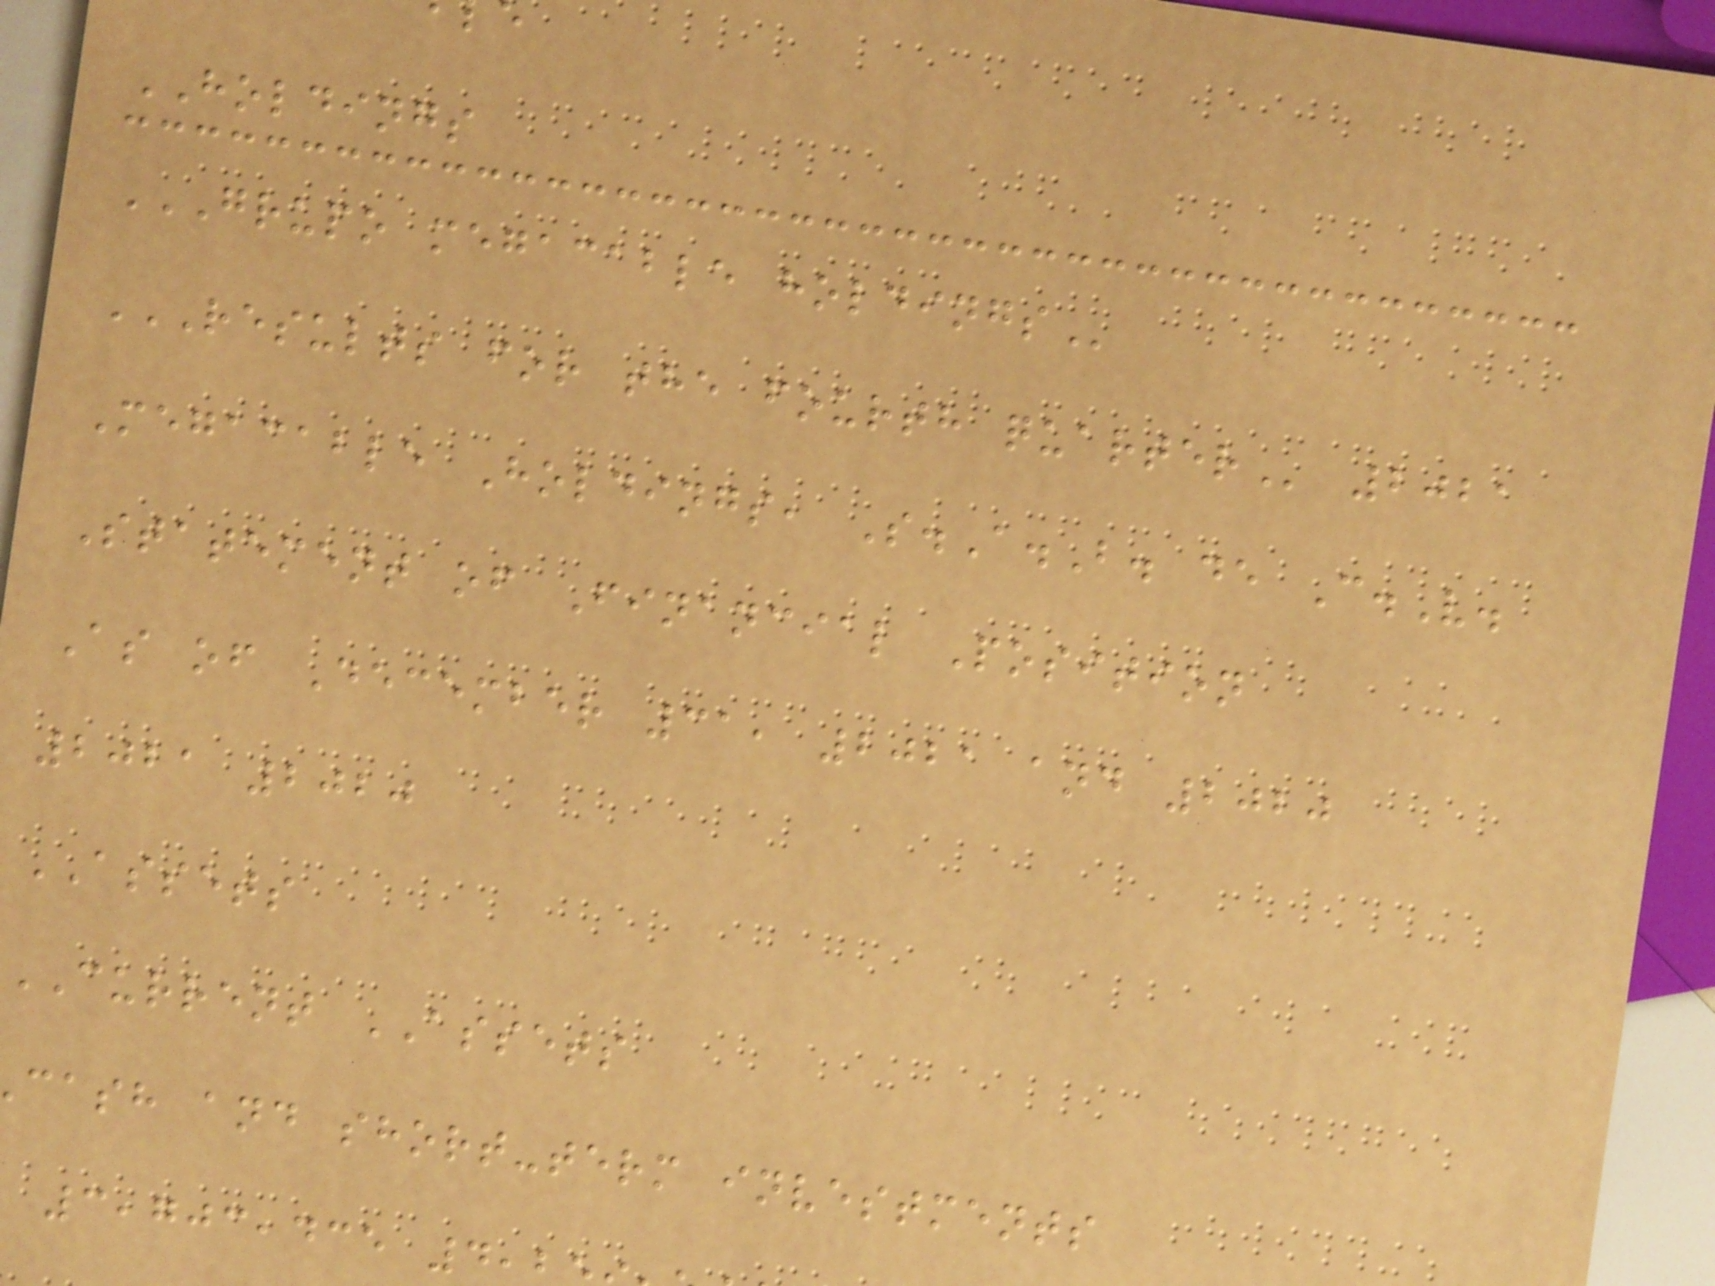HOLDINGS
GRUPO MEGACABLE HOLDINGS
RESULTS FOR THE FOURTH QUARTER 2021
Megacable Holdings, S.A.B. de C.V.
Statement of Financial Position
As of December 31, 2021 and 2020
2021 2020
ASSETS
CURRENT ASSETS
cash and short-term investments
3,703,435 4,
